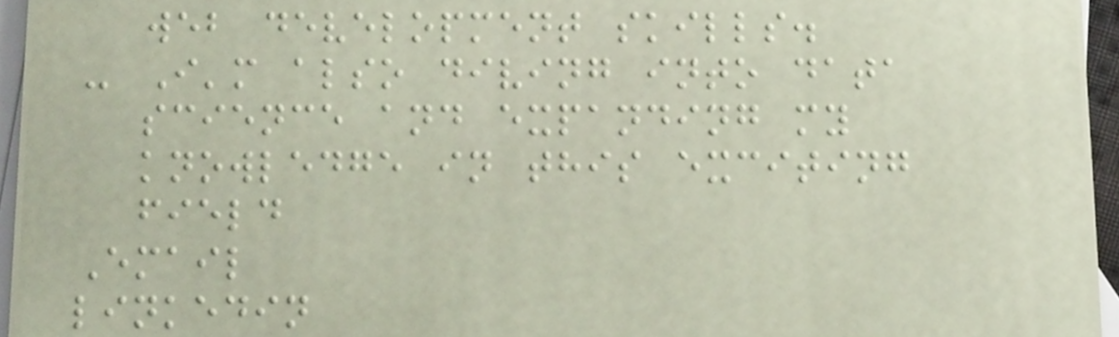web development skills.
- I'm also diving into data
science and expanding my
knowledge in this exciting
field
Email
linkedin
